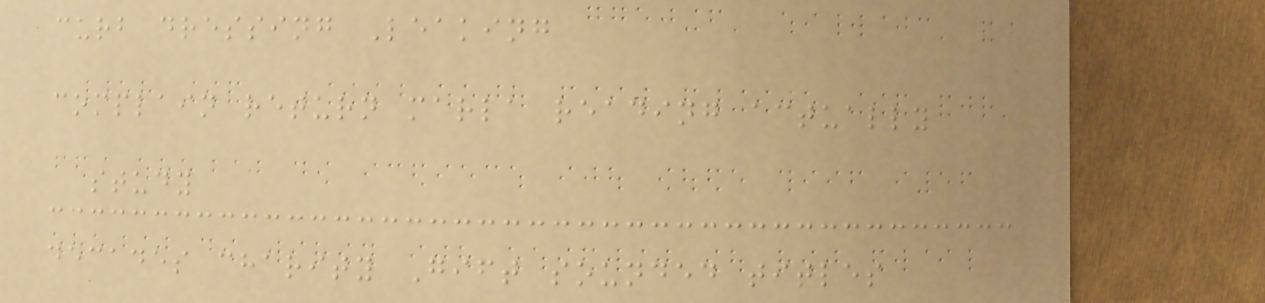curb dressing Leaking
complain return marla reading actually
study
decades charity Gift sounded titles
